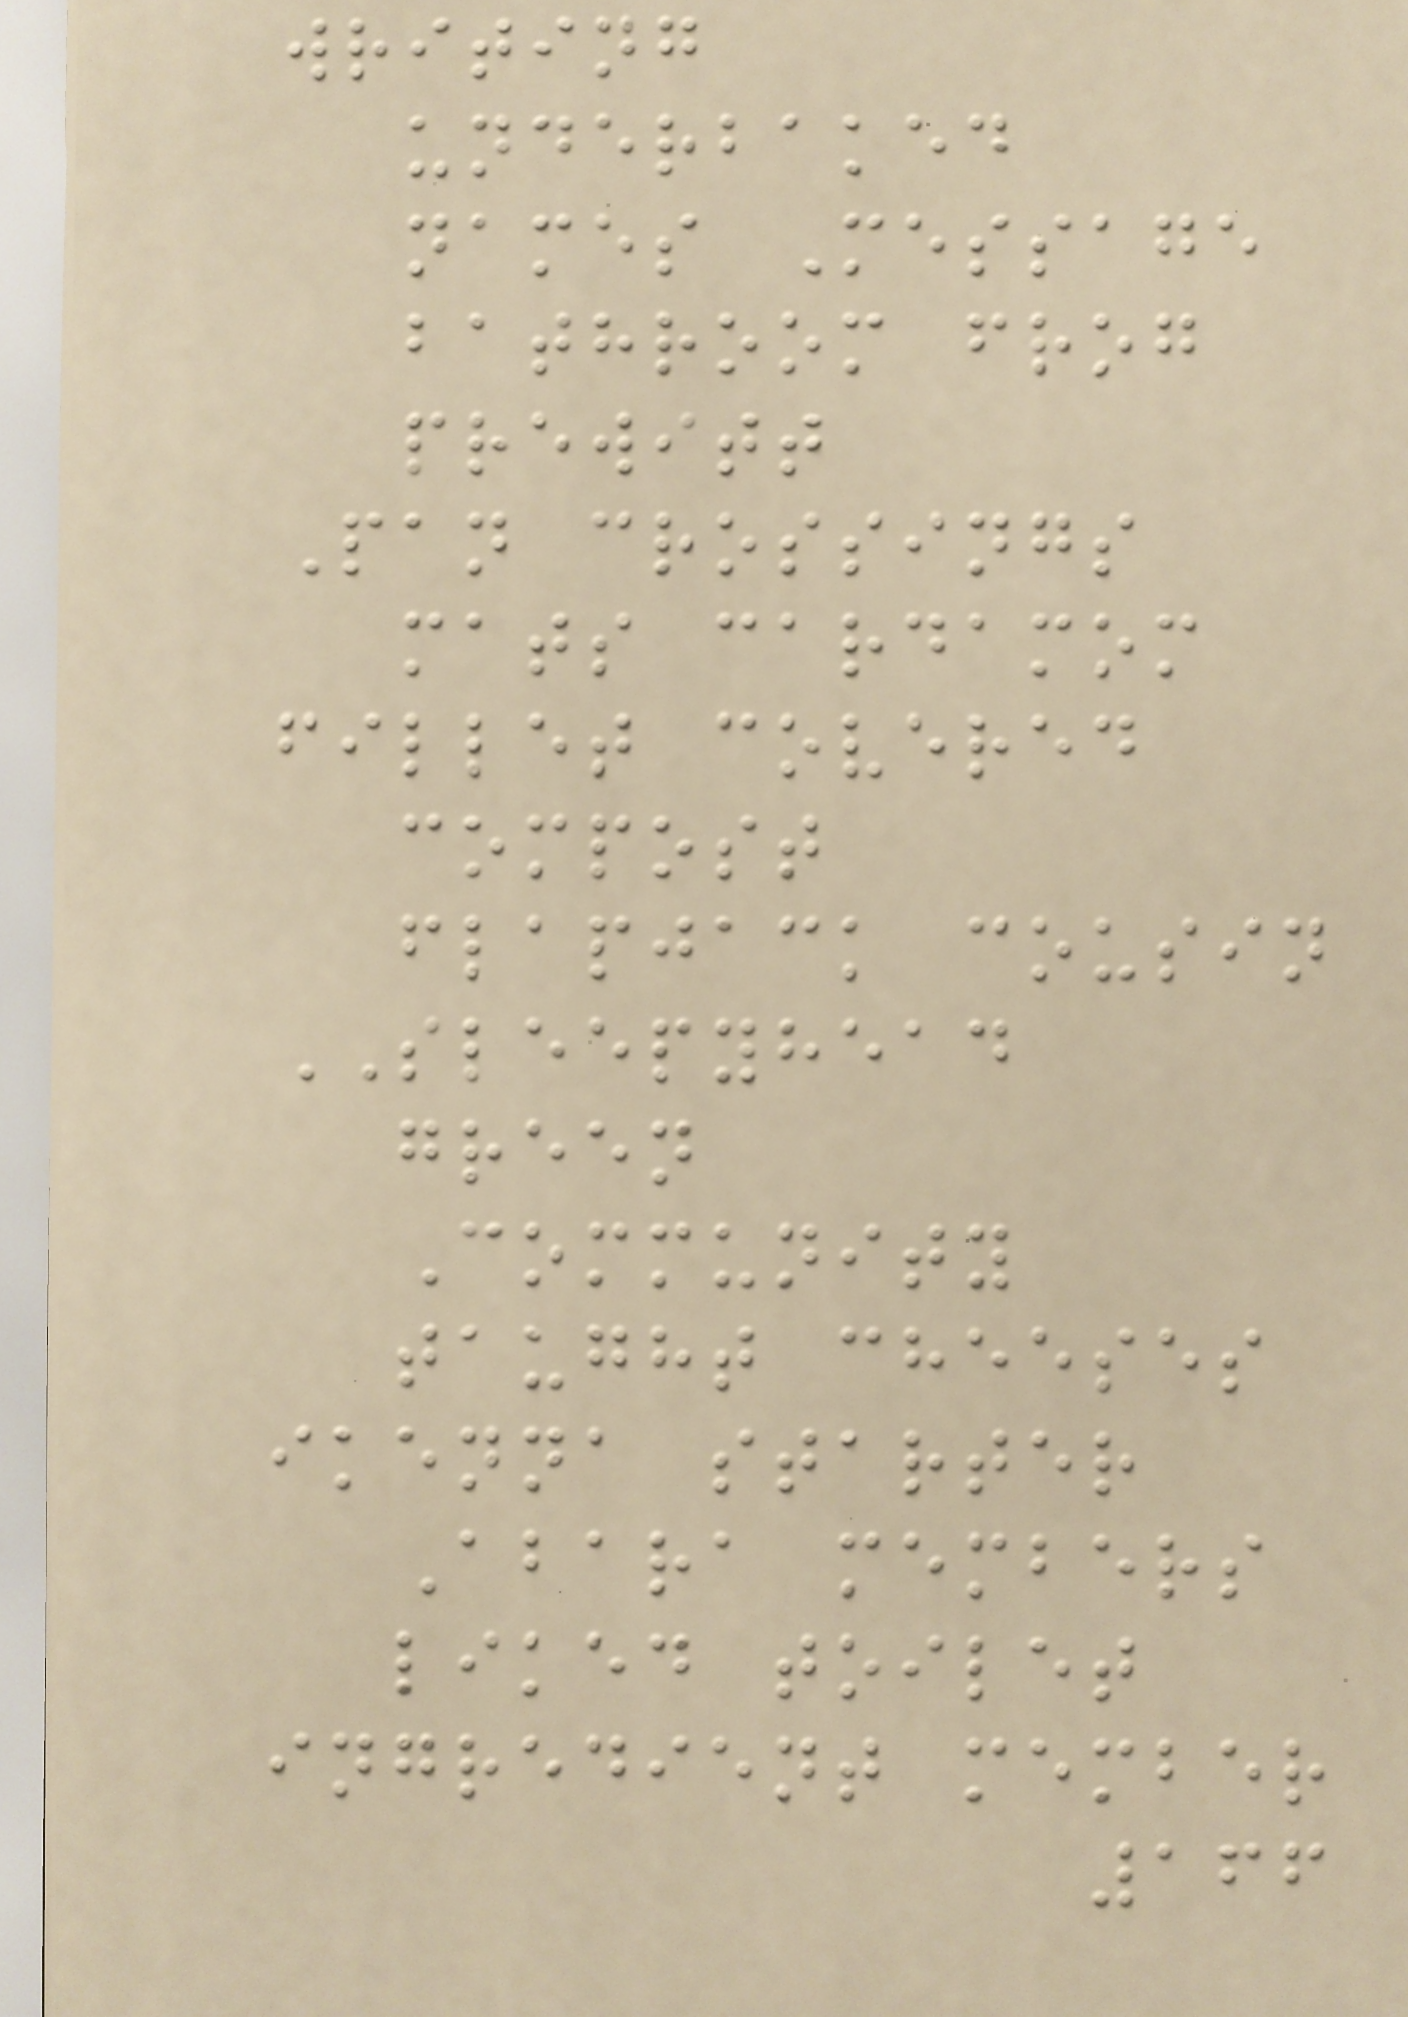writing
underbaked
names Message
bathroom frog
prewitt
Pan crossings
mats cardamom
fillet covered
compost
flapjack cousin
SLEEPYHEAD
green
Community
taught cheeses
ikenna starter
Abara members
liked toilet
ingredient member
166
